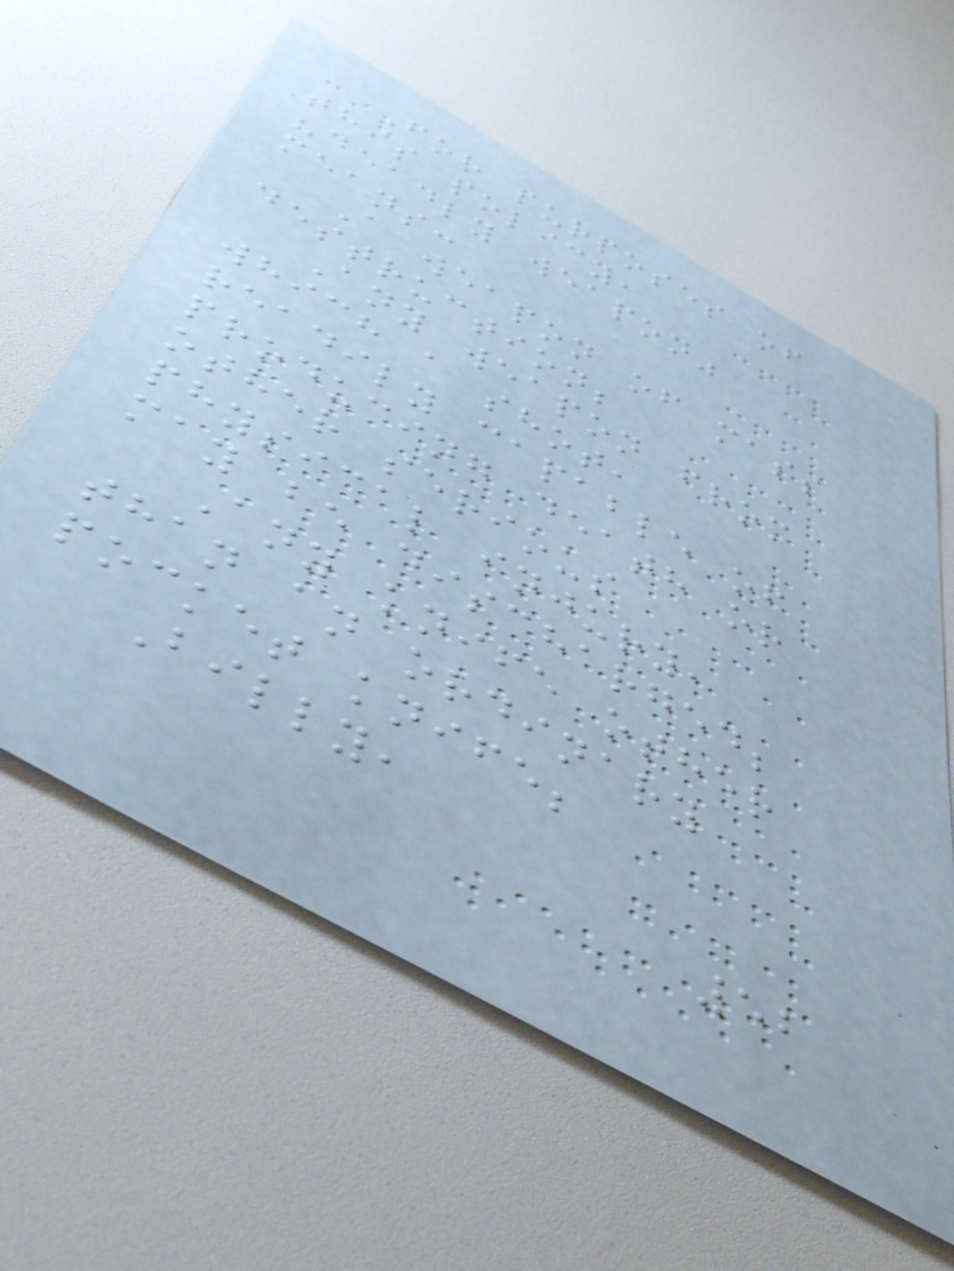For purposes of
this policy,
"deadly weapon"
means:
A weapon of mass
destruction;
Any weapon from
which a shot,
readily capable of
producing death or
other serious
physical injury,
may be discharged;
Any knife other
than an ordinary
pocket knife;
Billy,
52
